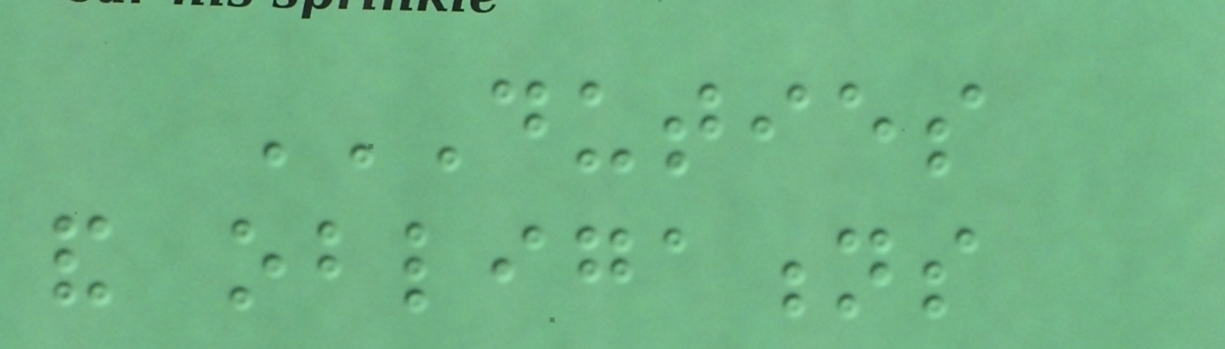DUTIES
AND OBLIGATIONS
